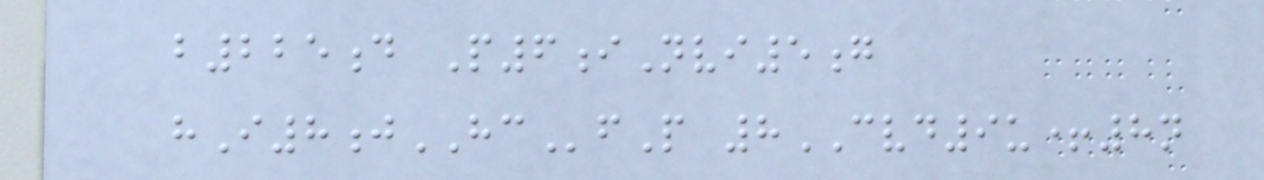b225d P6iNvi5g
hI8jHCfP 8CVD9u+8n
